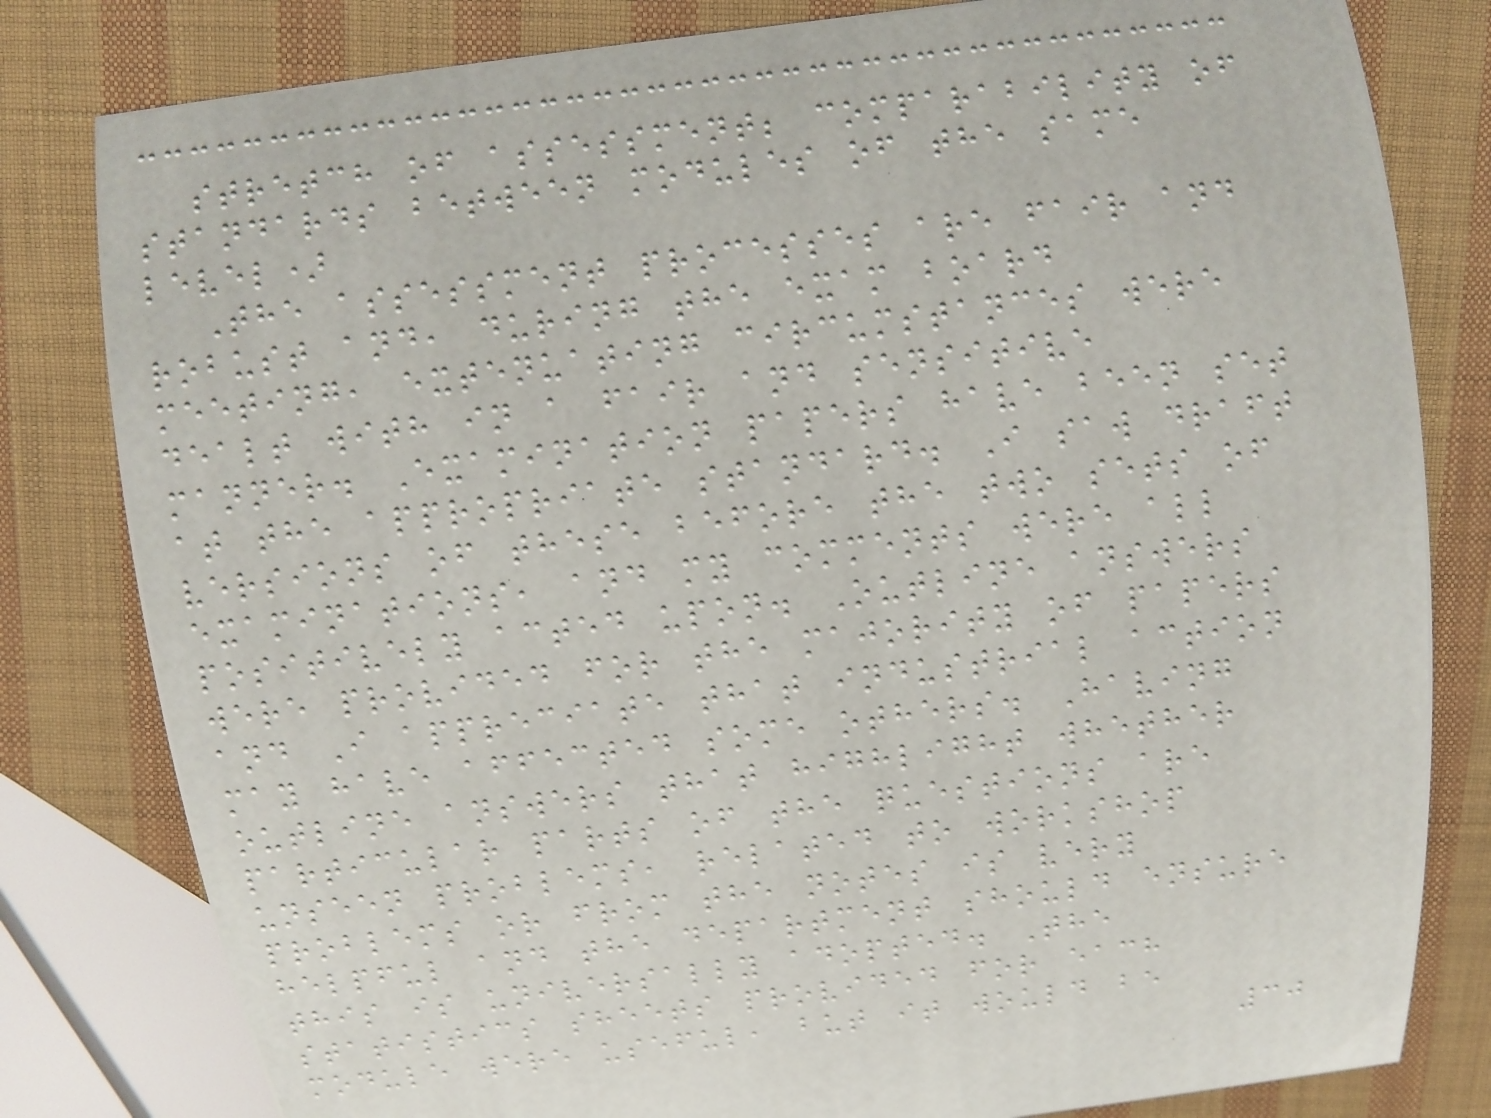stretch of assessment; comparability of
standards between modules of the same
level)
The assessment processes are fair and
robust and, during the exam board
meeting, extenuating circumstances were
dealt with in a fair and sensitive
manner. Examination papers have been set
at the appropriate standard. I saw draft
versions of these before the two sets of
examinations, and my comments were all
positively acted upon. Outline answers
were provided for the majority of papers
and I appreciate that industrial action
may have affected some others. Having
outline answers that highlight whether
particular parts of the questions are
unseen problems, related to workshop
problems or from the notes is very
helpful and the department should ensure
this is universally adopted. The
statistics sheets provided for each
module were useful, but it would be
30
